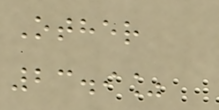Other
23.9%
